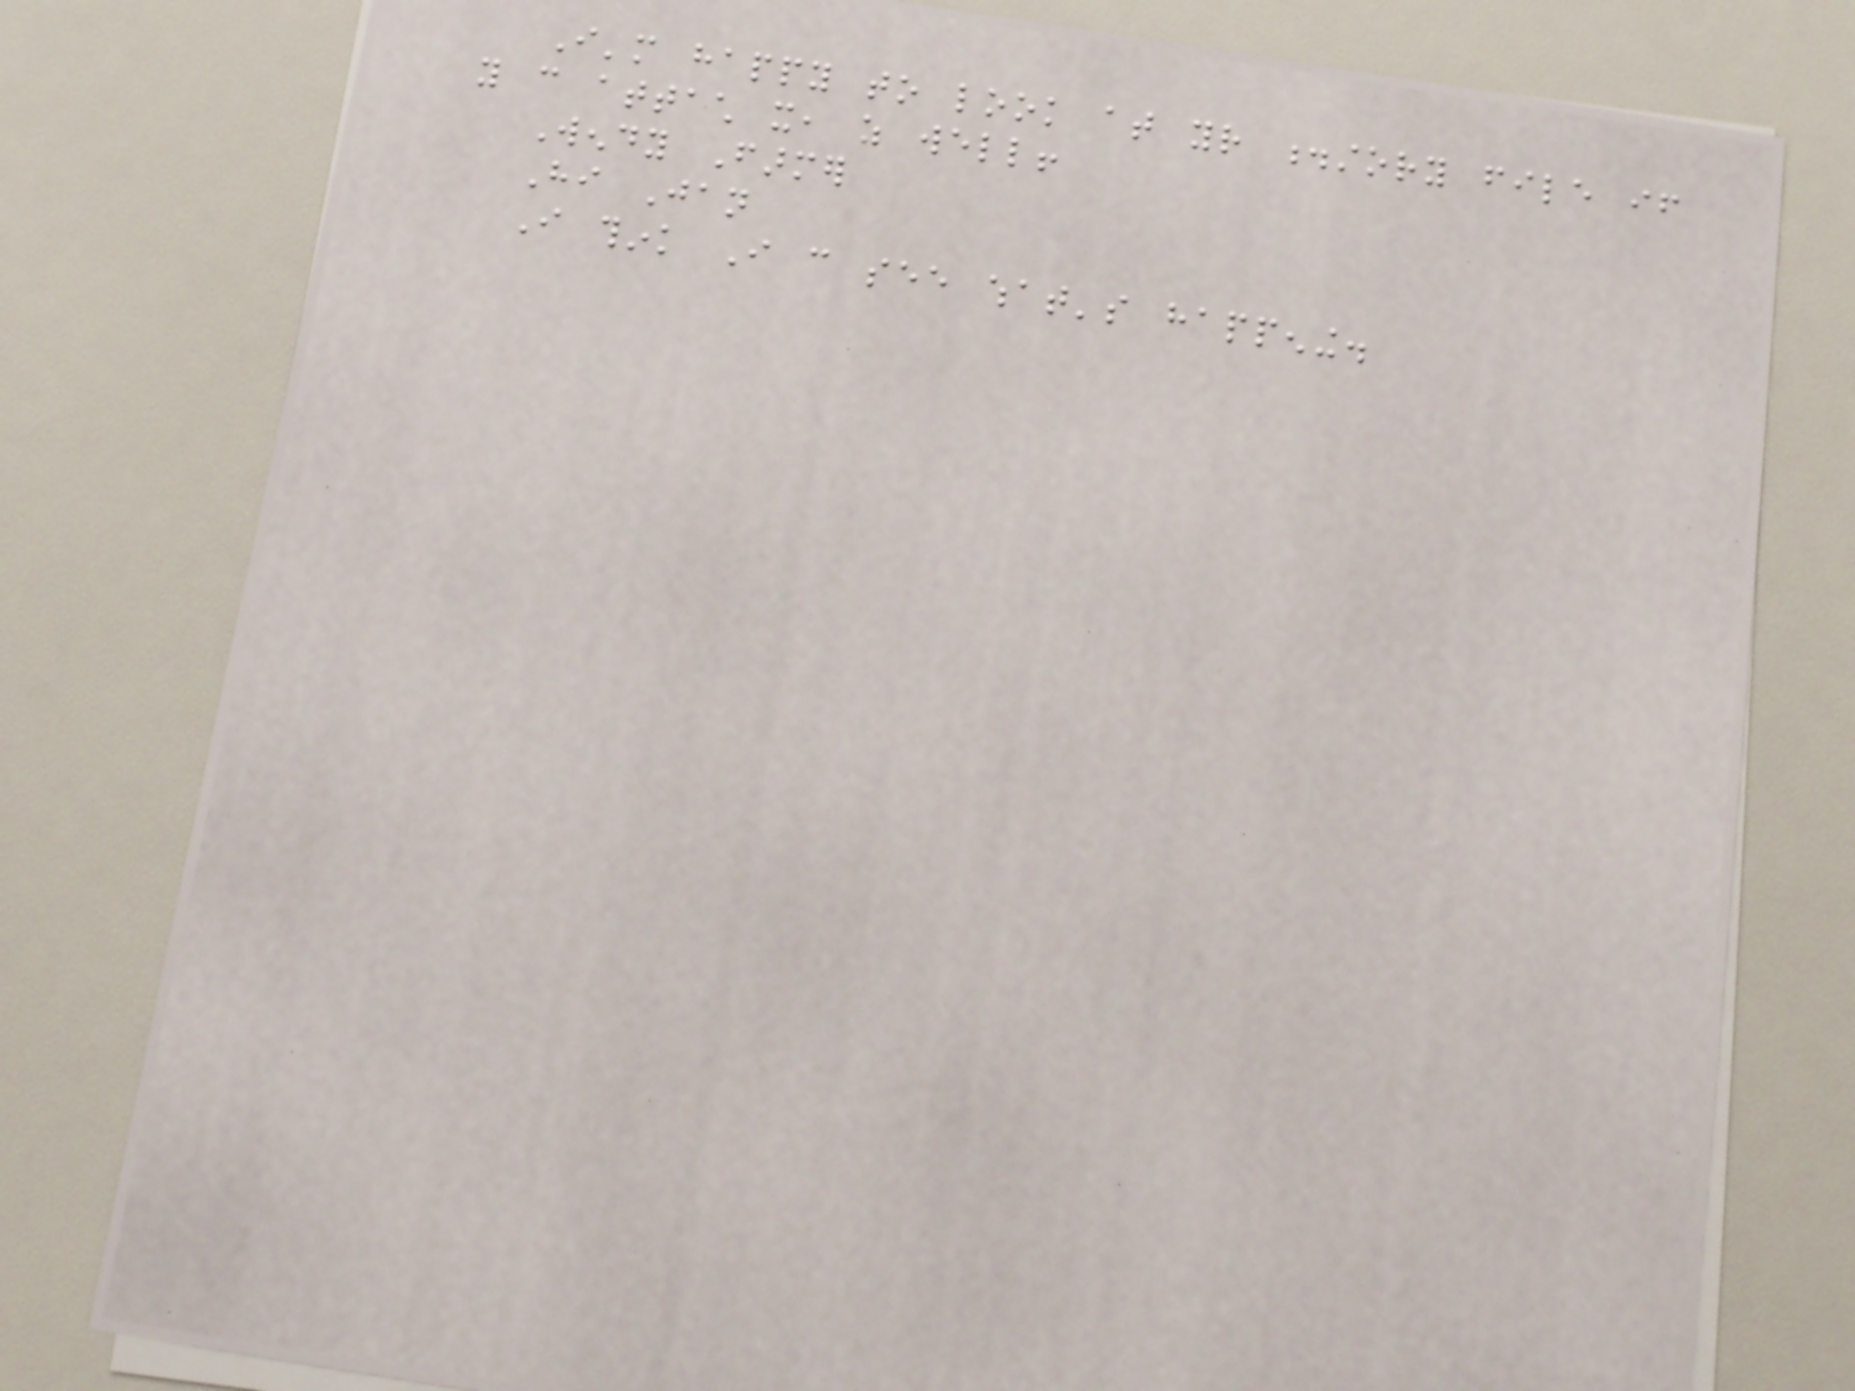I'm happy to look at your .story file if
you can attach it, as well!
Wendy Farmer
Hi Jan
I think I can see what's happening.
